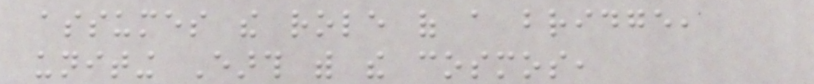assumes the role of a bridge,
uniting Earth with the cosmos,
